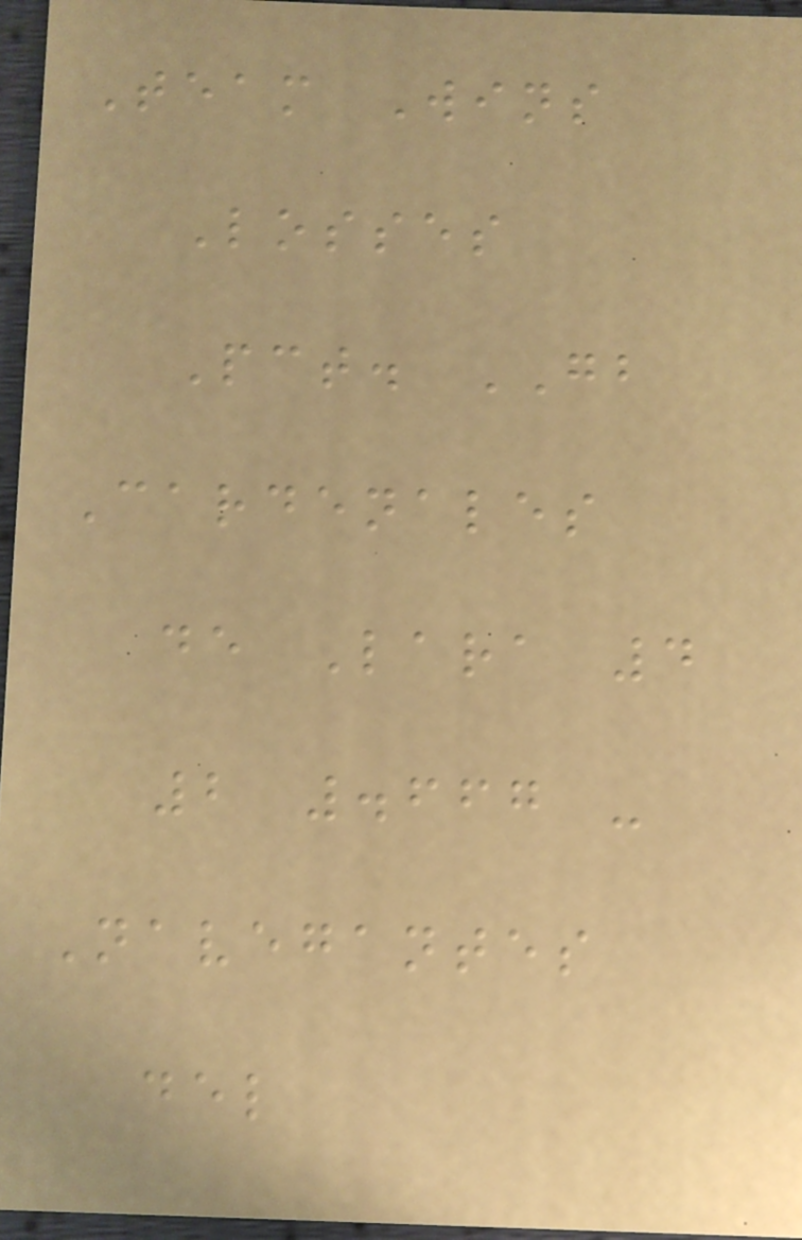Team Wins
Losses
Pct. GB
Cardenales
de Lara 4
2 .667 -
Navegantes
del
